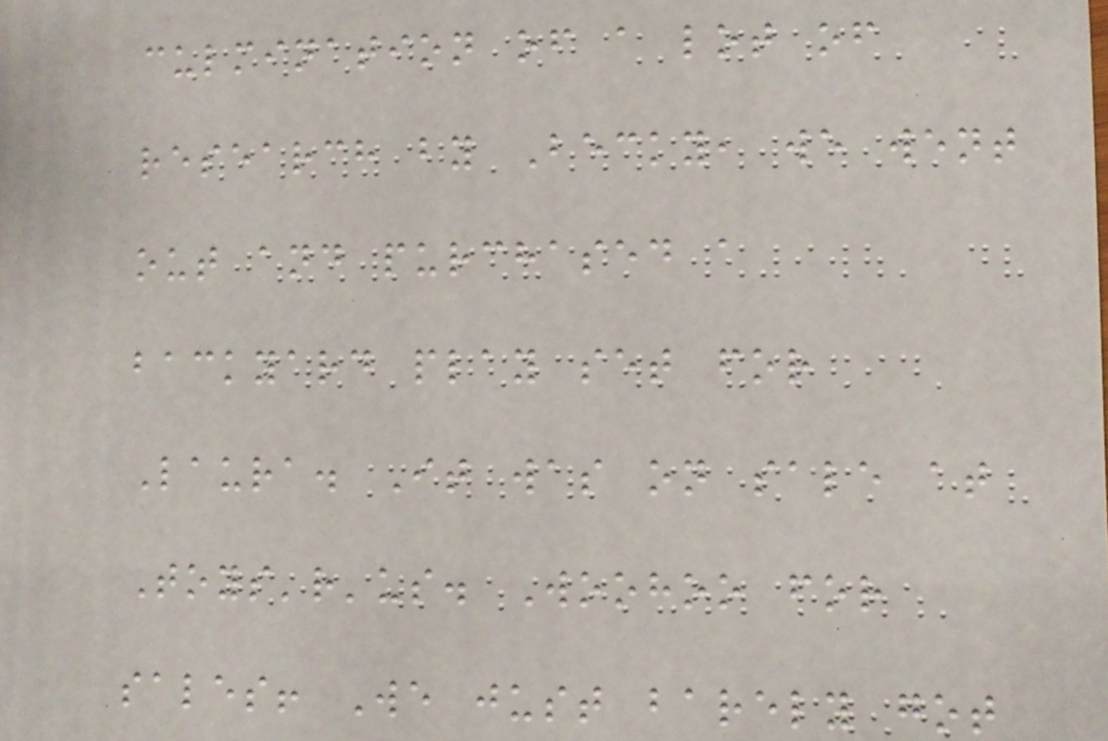culmination of a lot of
research by Becky, we went
out and purchased a
backyard play set for
Laura. It was on sale at
Toys'r'us. Woohoo for
sales! We just barely got
